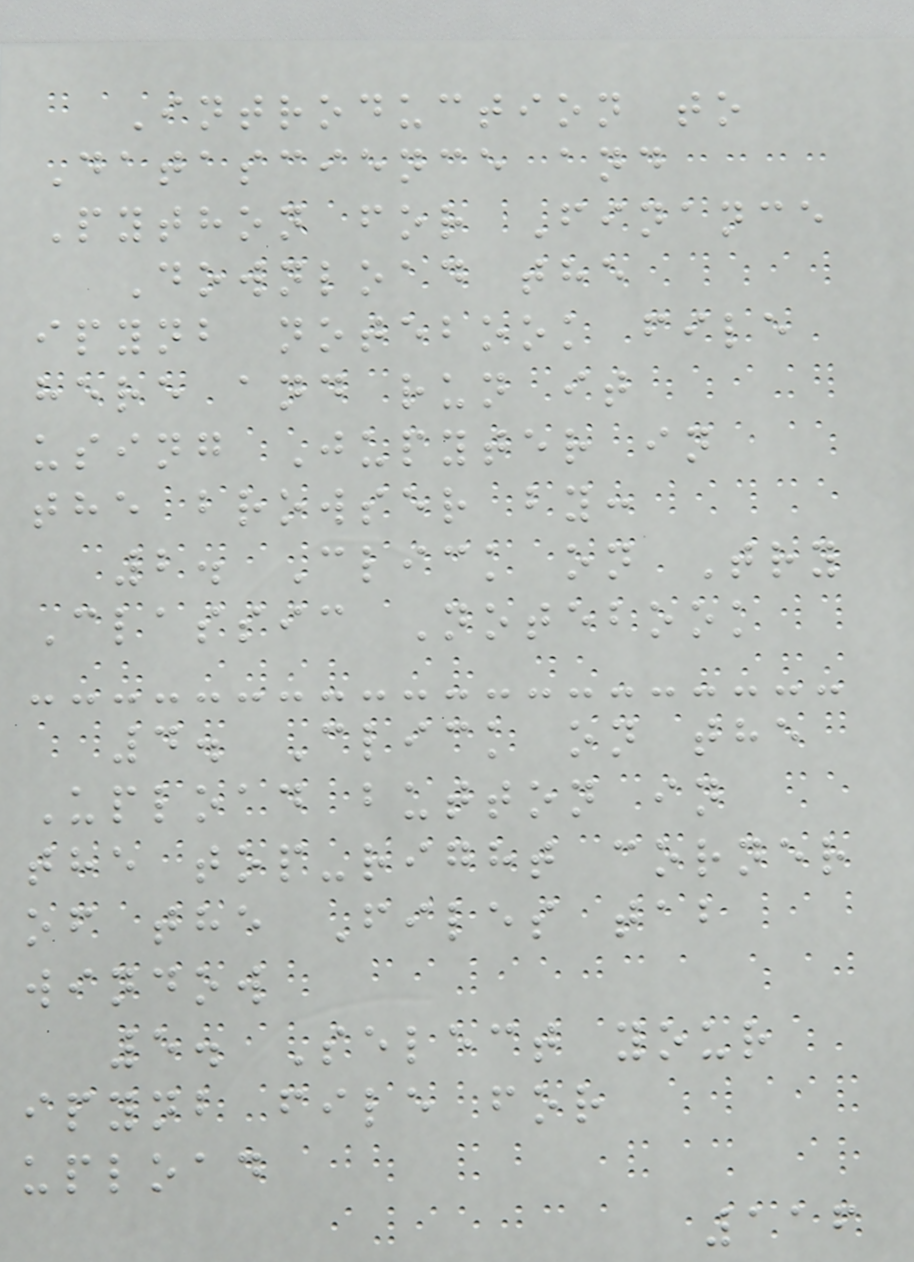Introduction to
Datascience and
Python for Finance
Download the
ipynb notebook file
here and run it
using Jupyter in
the browser by:
2. Click on Try
Classic Notebook
4. Click on the
Upload button in
the top-right corner
of the Files tab
window
5. Select your
ipynb file for
upload
116
